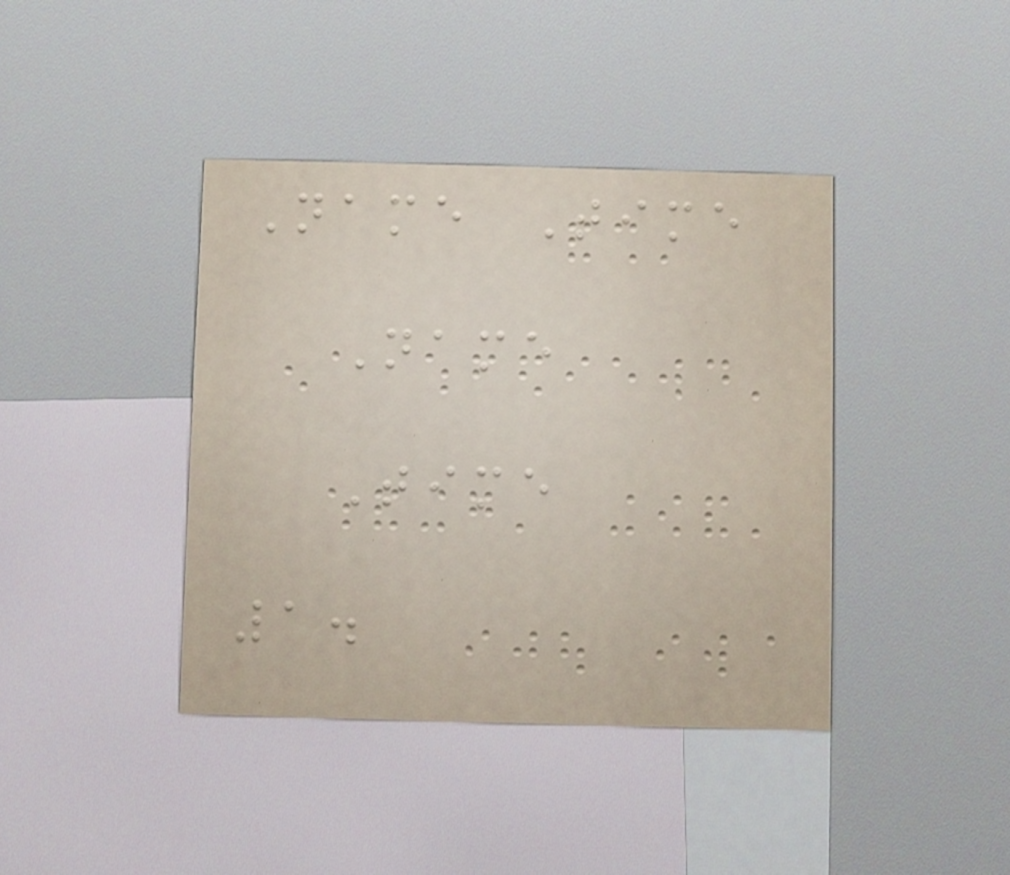Name Time
Name
Time
1.
